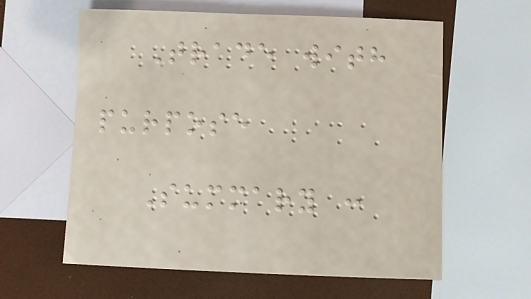Trade with
purpose
Summary :
